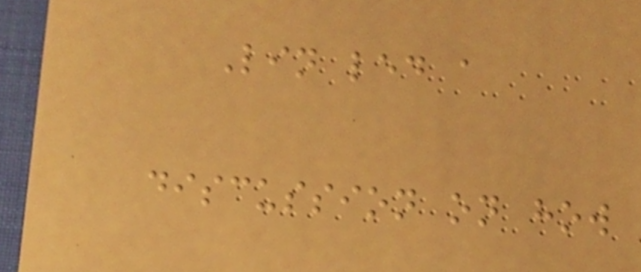Lin led a
discussion on how
